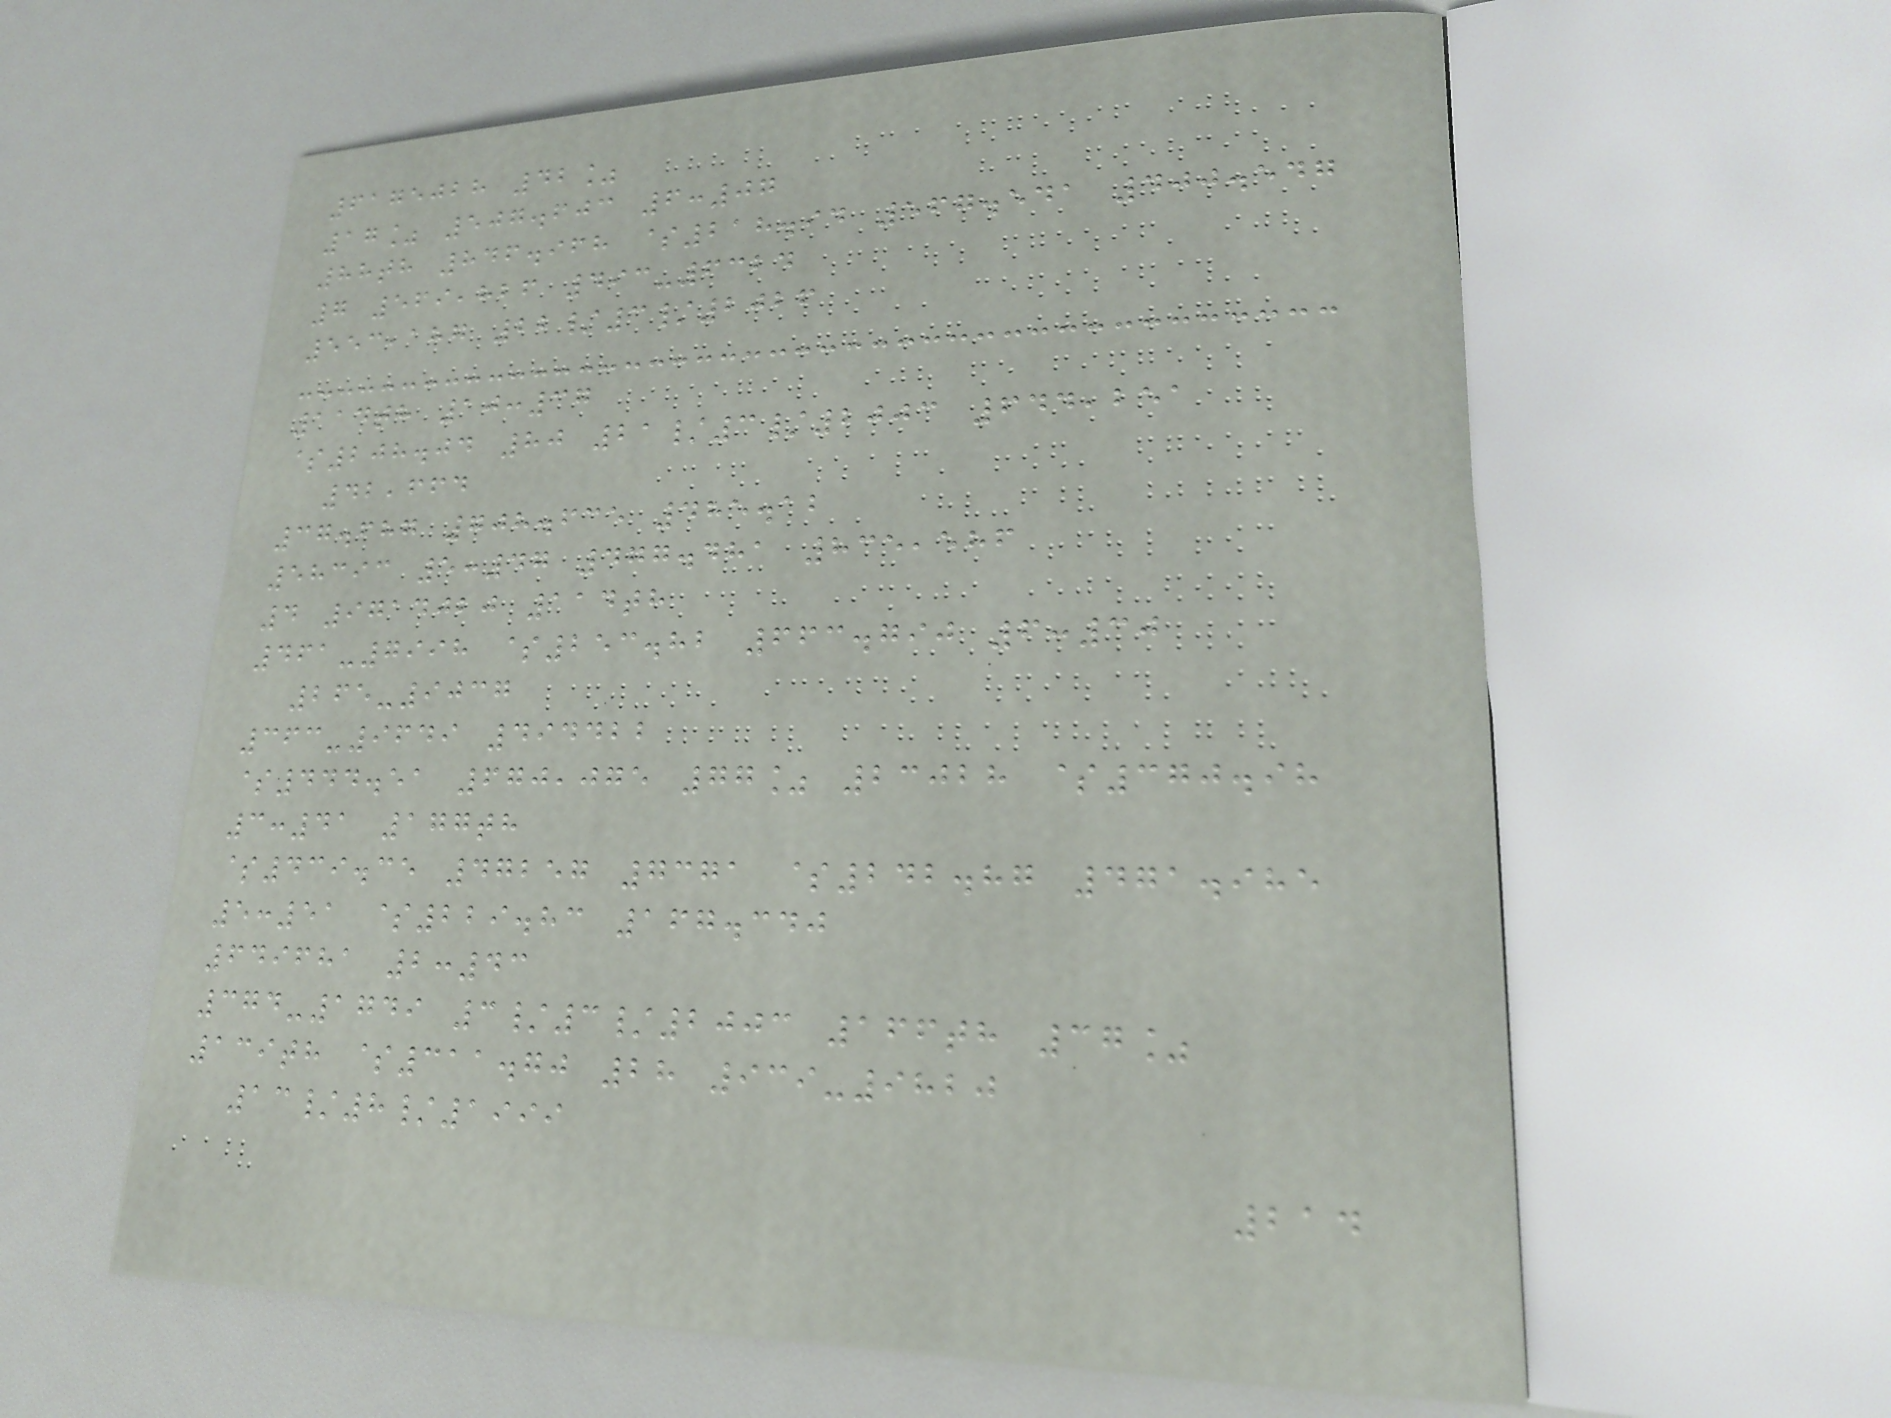6175028 42%
17% 507.603 6:07
88th 846.968 $218.94 567.541 400.547
7 569,826 493-6324
553,187 22/3/2026
114th 10:37
$208.04 80 21/3/2003 644,251
42,664
37.687 708.635 485.12
58393 5:47 477.481 835,586
4 9714020 114th
461-7998 $253.82 663.790 6:30
265-9037
363-9649 494422
$444.51 670,075 77% 23028 $370.98
3:41 177th
$439.35 47257 7371 $242.87 471.985
5:51 $229.83 167.340
649681 2:43
374-1749 3/3/2003 166th 37%
139th $311.70 28 939-9820
13/8/1999
214
